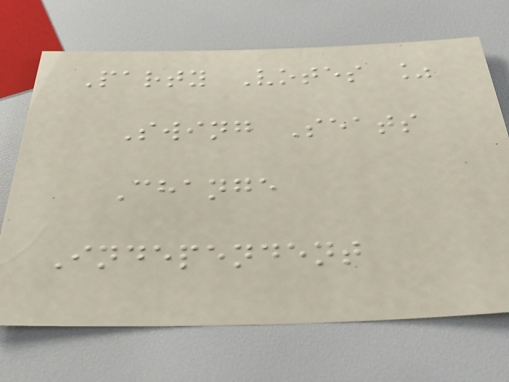Party Votes %
Swing Seats
Change
Independent
